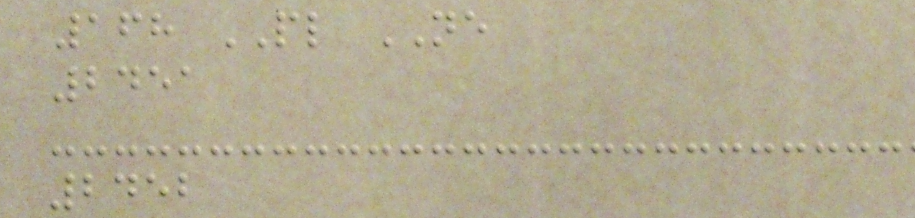168 PL NE
2451
2452
